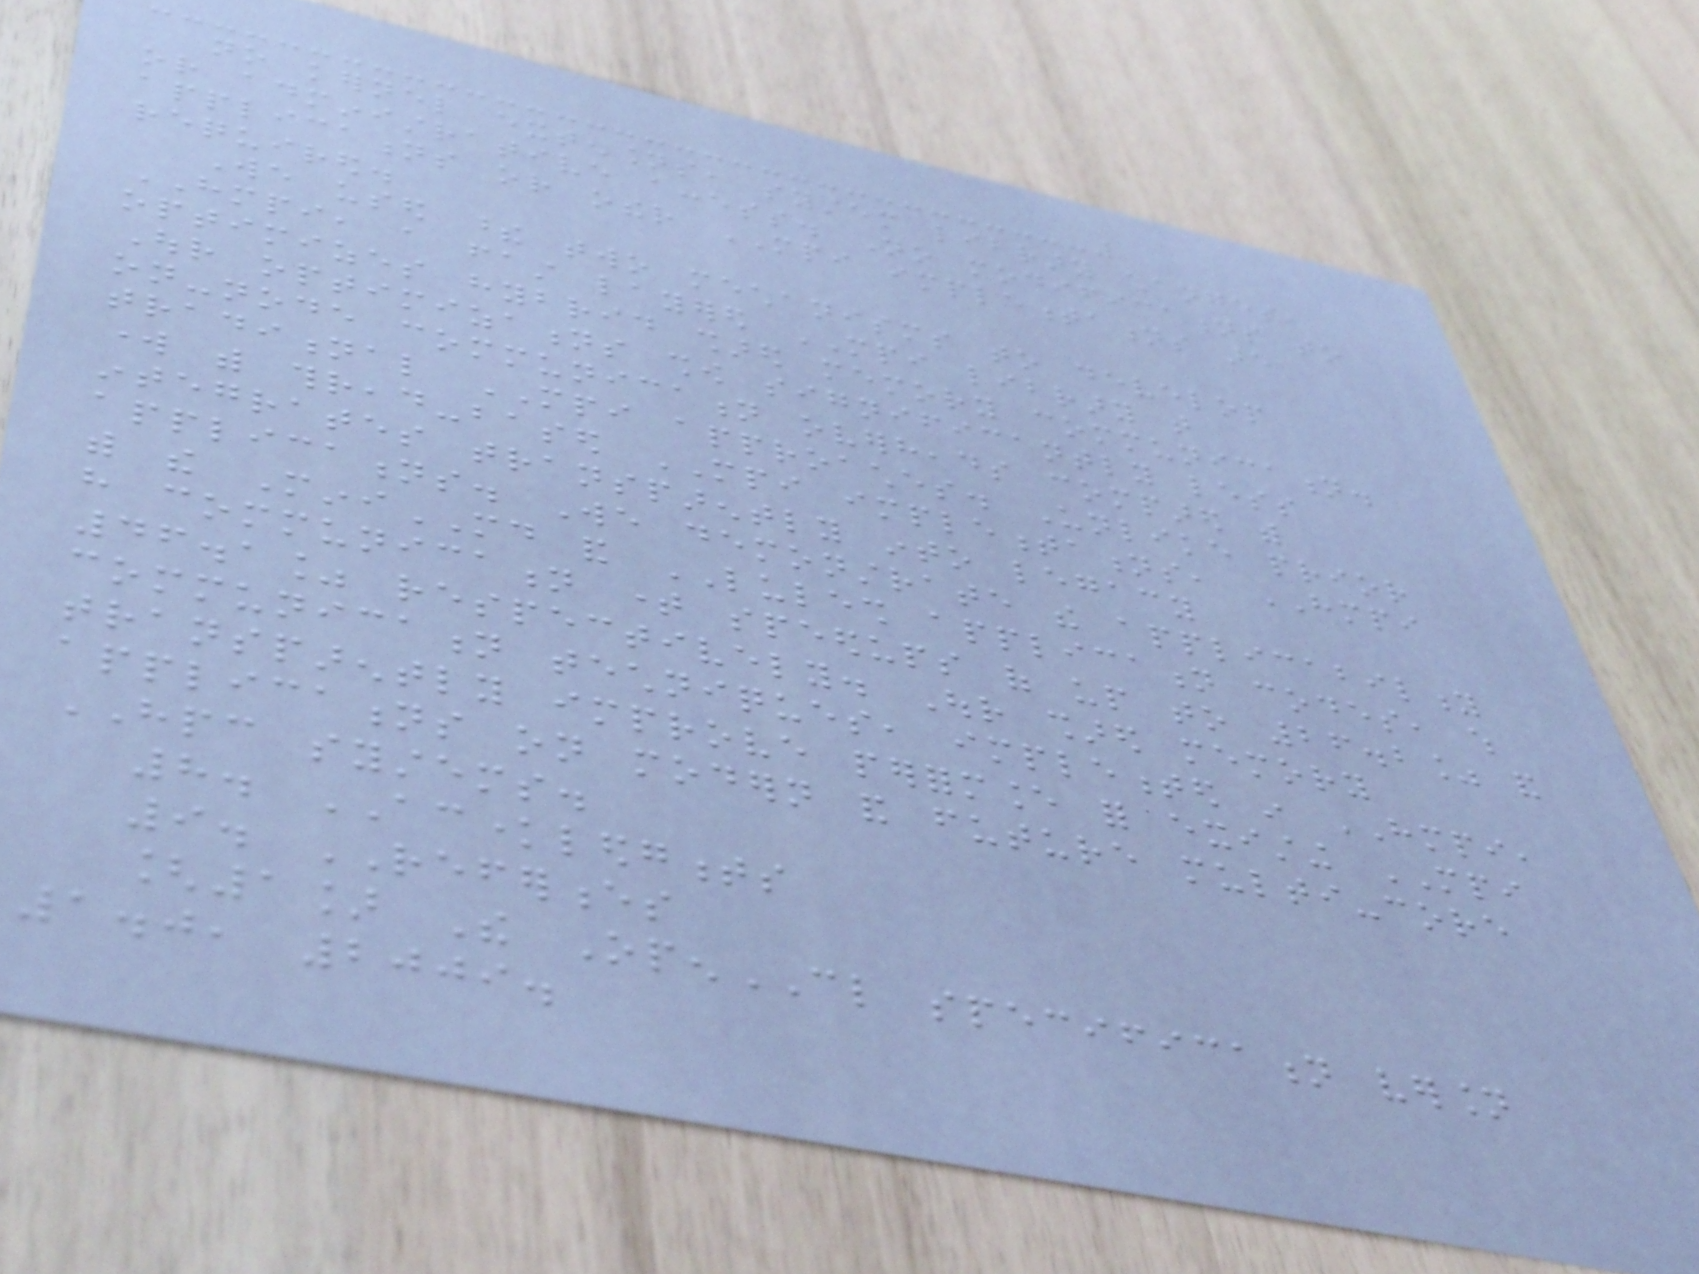no kernel extensions, system library changes,
or administrative access. No modifications to
applications or other MPI implementations are
required.
We used these two mechanisms to develop
HMPI, a fast layered MPI library that
optimizes hybrid shared memory communication.
Our optimizations show significantly less
on-node communication overheads compared with
traditional MPI approaches. Unlike prior
work with thread-based MPI implementations, HMPI
integrates transparently into legacy
applications. We demonstrate the applicability
with the MiniMD and LULESH application codes, which
have communication time speedups of up to 26.2% and
46.1% respectively. Our shared memory
communication techniques, implemented in HMPI,
transparently improve performance for existing MPI
applications on modern and future multi-core
HPC systems.
8. ACKNOWLEDGMENTS
9. REFERENCES
[1] The OpenCL specification version
1.0, 2009.
